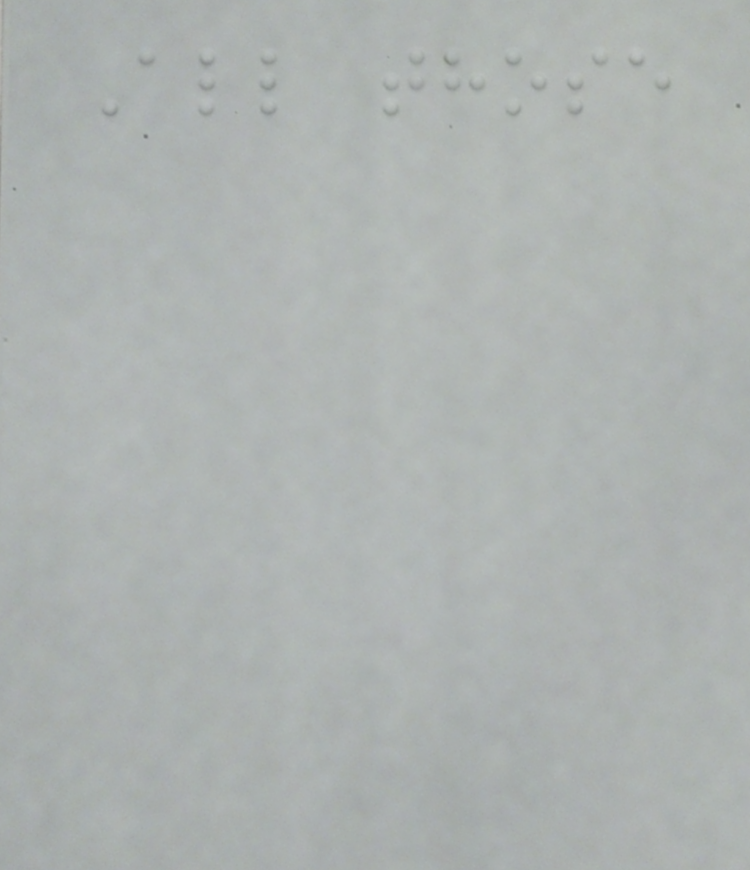All those
